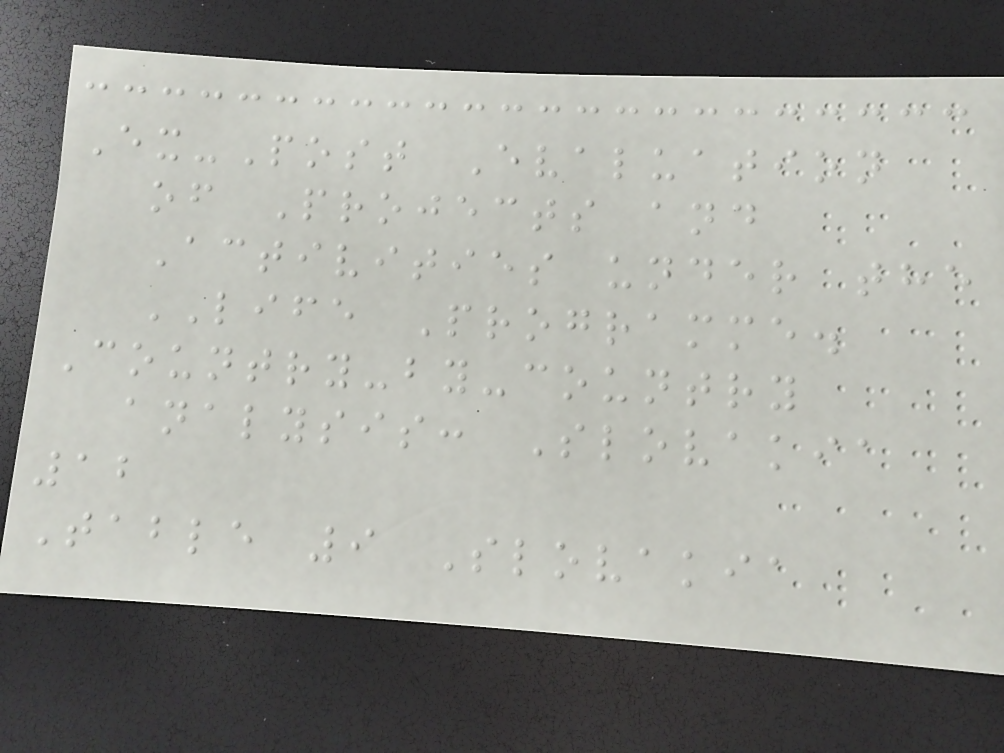Ex-Post Evaluation
of Projects and
Activities under the
LIFE Programme.
Country-by-country
analysis: Slovakia
12
Table 9 Slovakia
